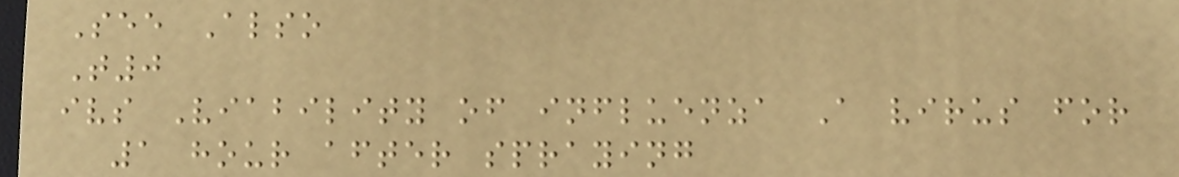See Also
T0
ivs Viability of influenza A virus for
1 hour after spraying
